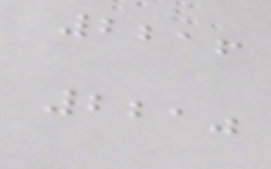2216
2210
